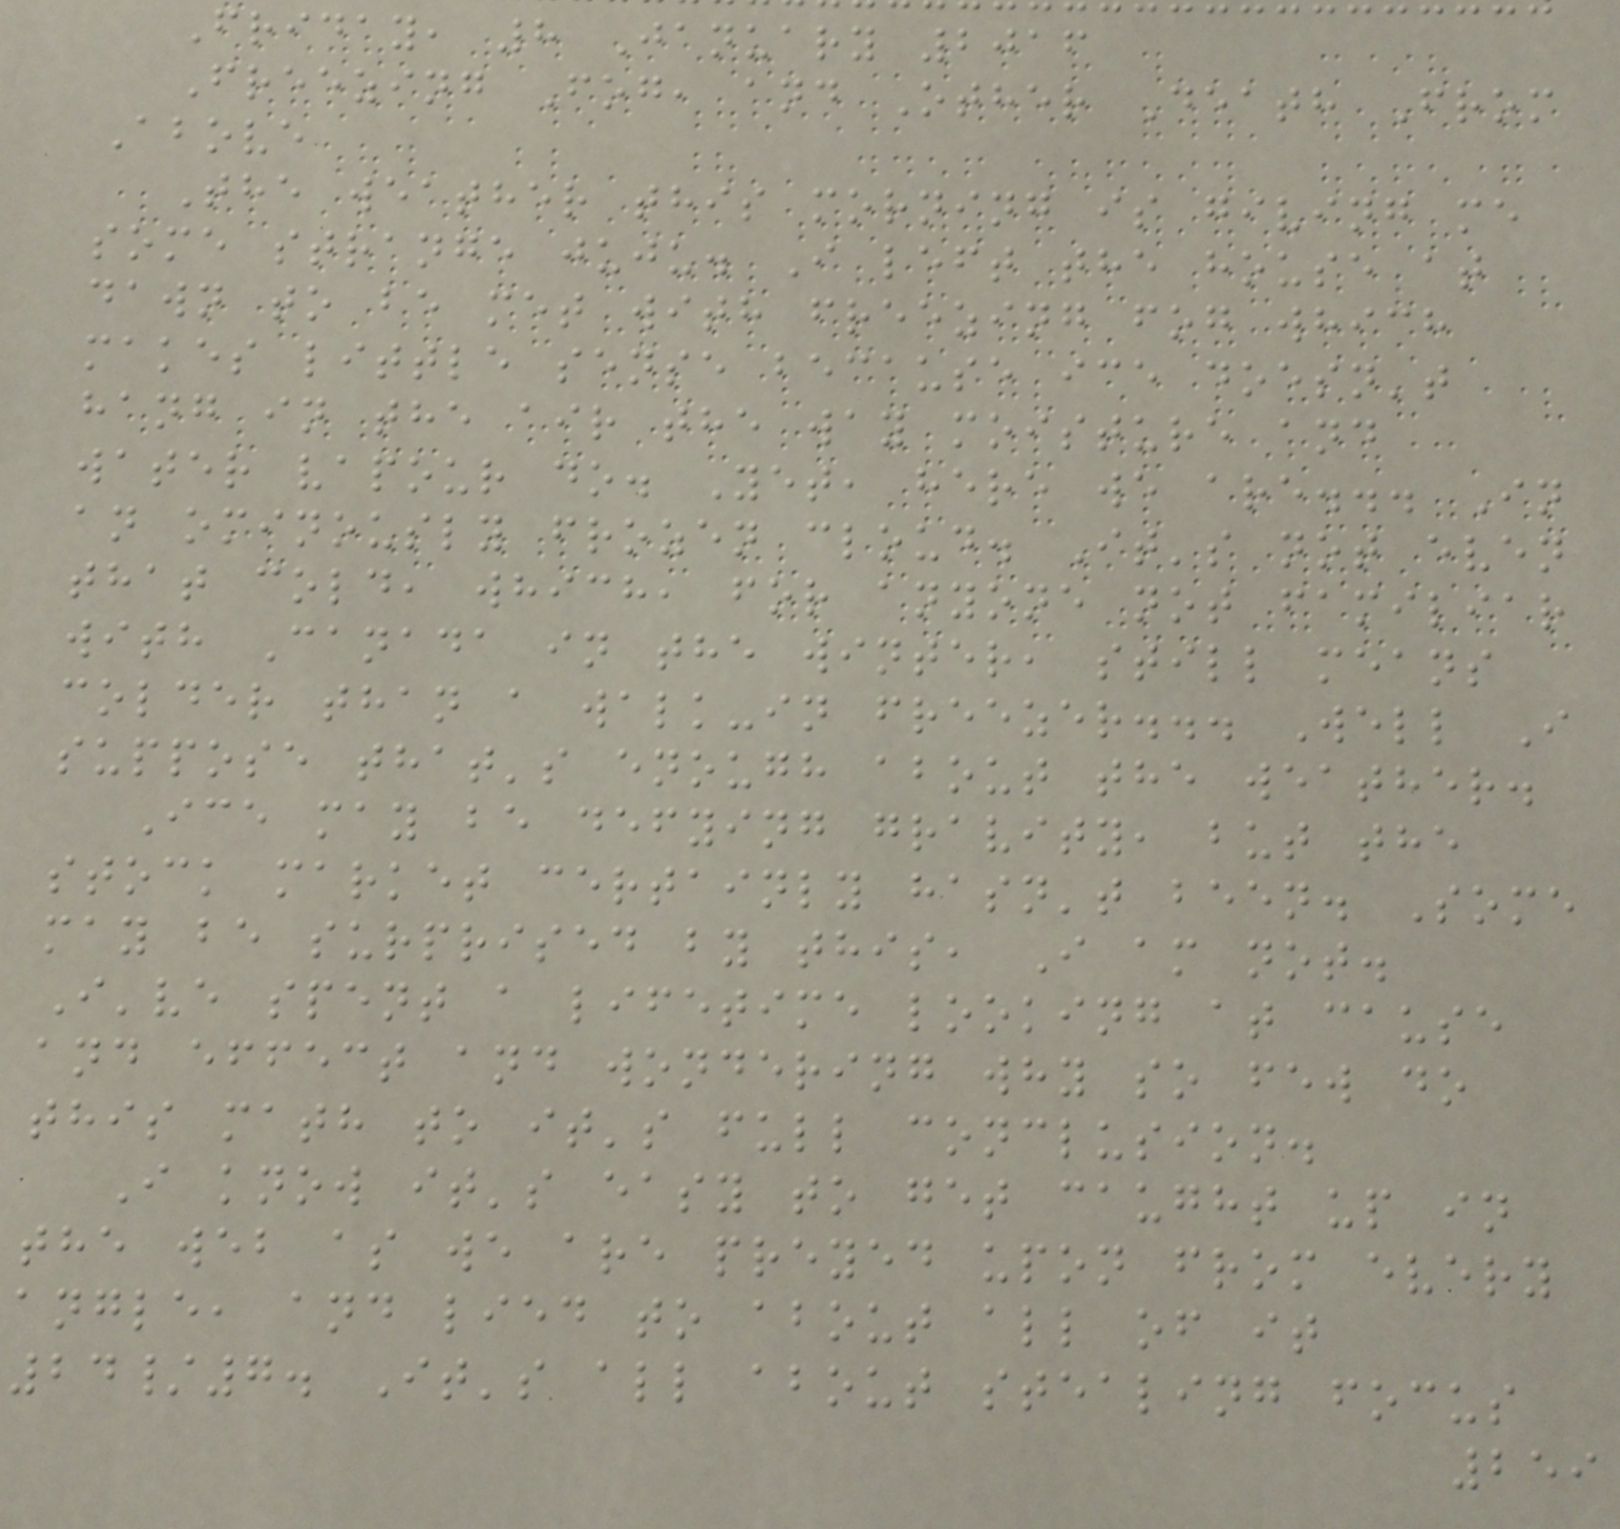Friday, 8 January 2016
Freezing Fog, and Other Death From
Above
The weather this morning is giving me
some strange juju. I left the house at
dawn to be met with freezing fog which
makes little sense because ice doesn't
hang in the air the way moisture and
water vapour do. Yet, here we are... In
an ominously frozen cloud. It's not even
that cold, which, for anyone not familiar
with Canada in the winter, still means
colder than a walk-in freezer... Well I
suppose that's enough about the weather.
Ice may be defying gravity, but the
stock market certainly hasn't been. Some
may be surprised by this, I am not.
I've spent a lifetime looking at cause
and effect and wondering why so few do
this math to it's full conclusion.
I know it's easy to get caught up in
the web as we are preyed upon from every
angle, and lied to about all of it
24/7. It's all about stealing focus
259
